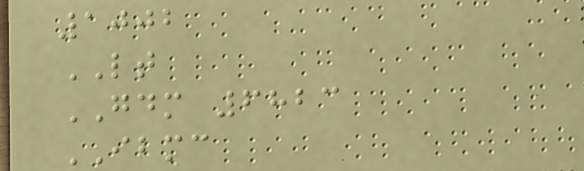1002
LT
GDM 6823
IBMC
